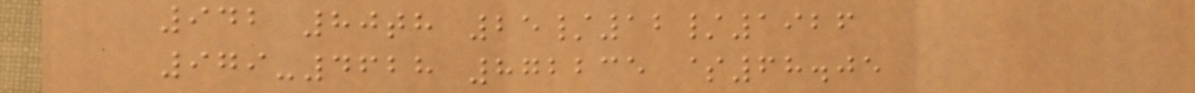942 80th 25/12/1926
979-4628 872235 $68.05
